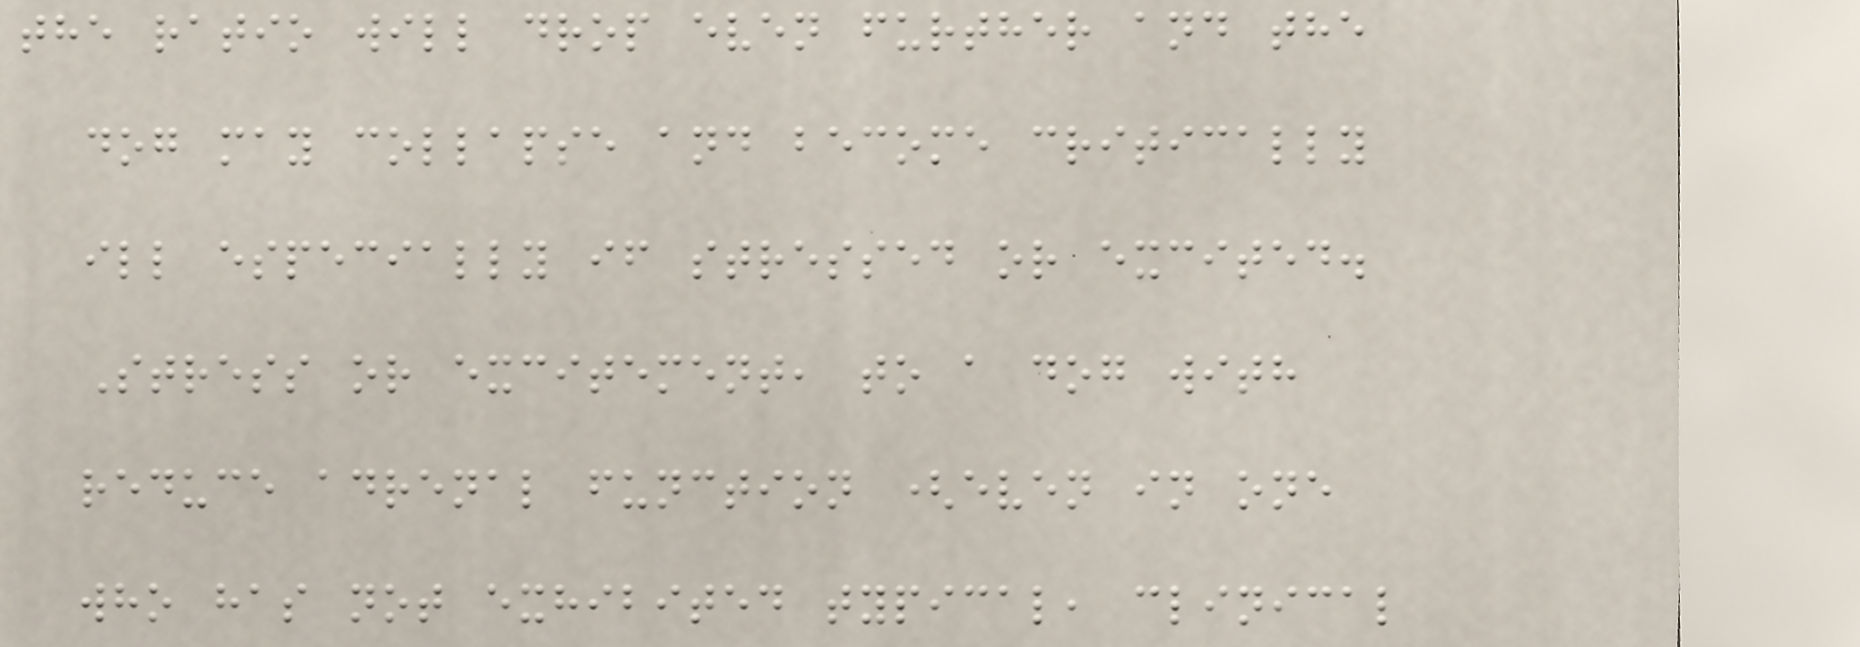the ratio will drop even further and the
dog may collapse and become critically
ill especially if stressed or excited.
Stress or excitement, to a dog with
reduce adrenal function (even in one
who has not exhibited typical, clinical
